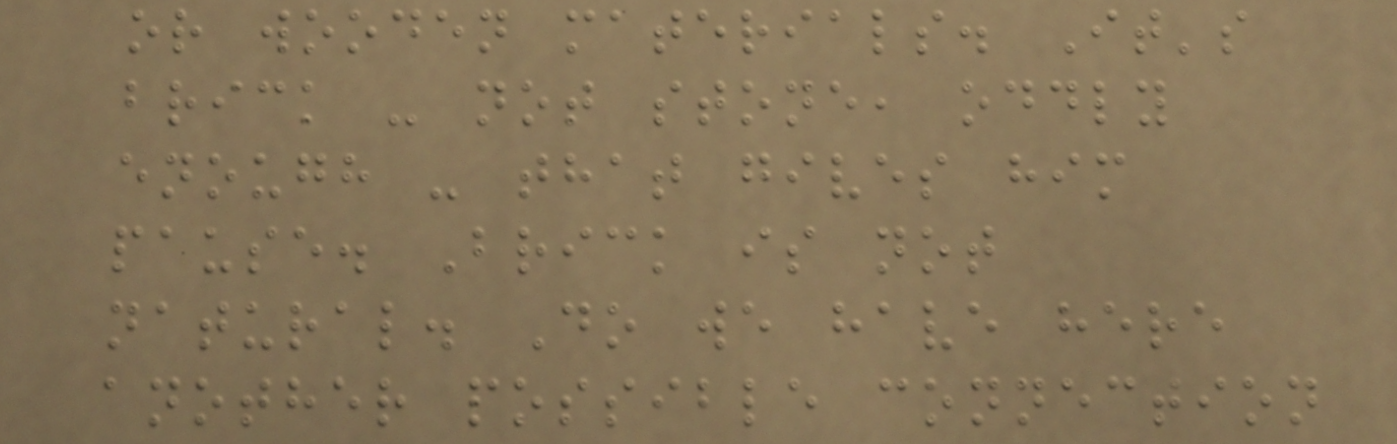or wooden materials. It's
brick - not stone, oddly
enough - that gives him
pause. Brick is not
natural. Do we have here
another possible connection
